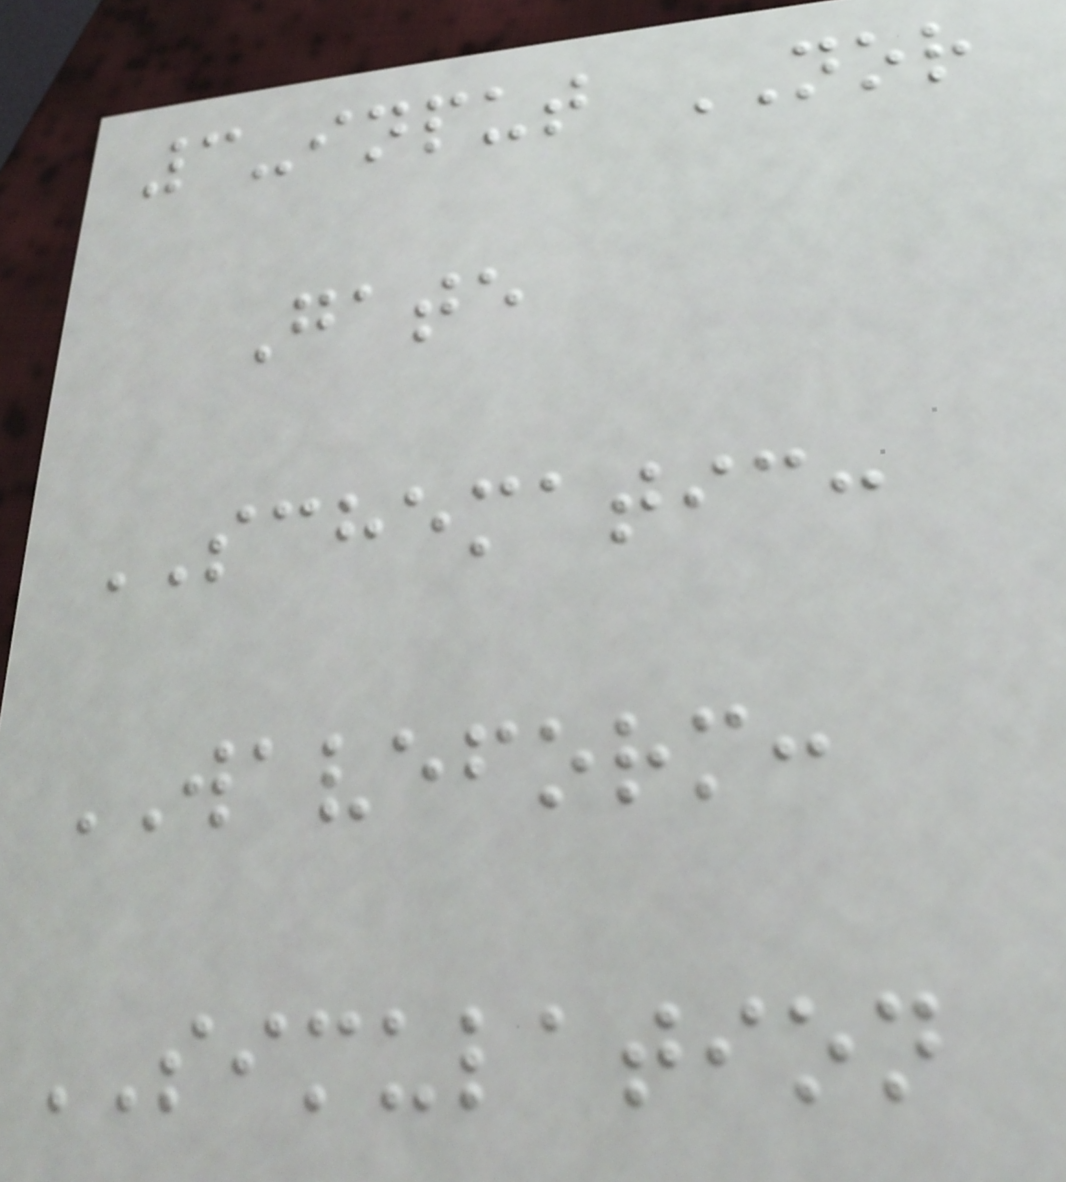3-input NOR
Gate
SCHEMATIC:
WAVEFORM:
SIMULATION
